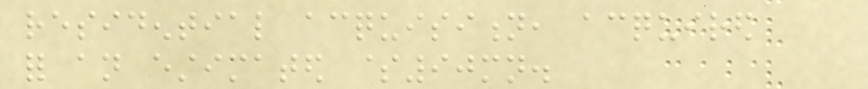residential acquisition, acquired
for an estimated $90mn.
